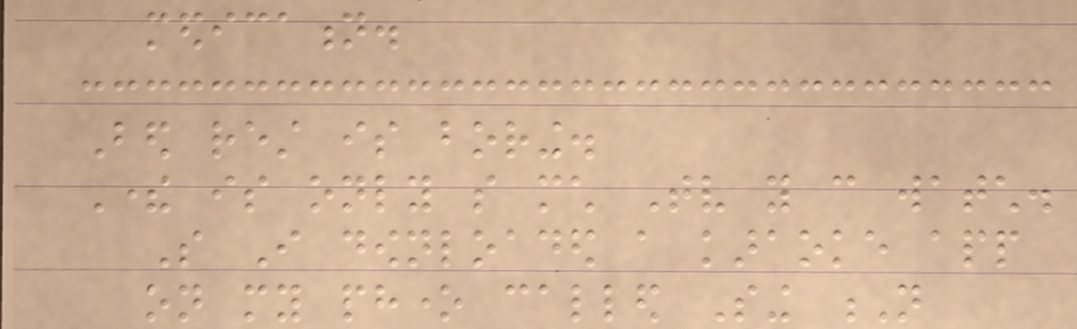medication.
Bed rest is boring.
There is only so much Tv you can watch.
So I downloaded a karaoke app
on my phone called Sing N
